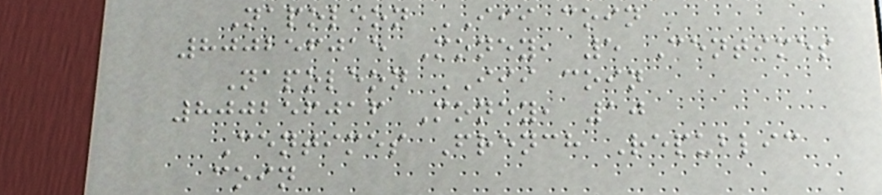Napoleon III coin
800256015 Money, 5 Centimes
Napoleon III coin
800256016 Money, 10
Centimes French Republic
coin
